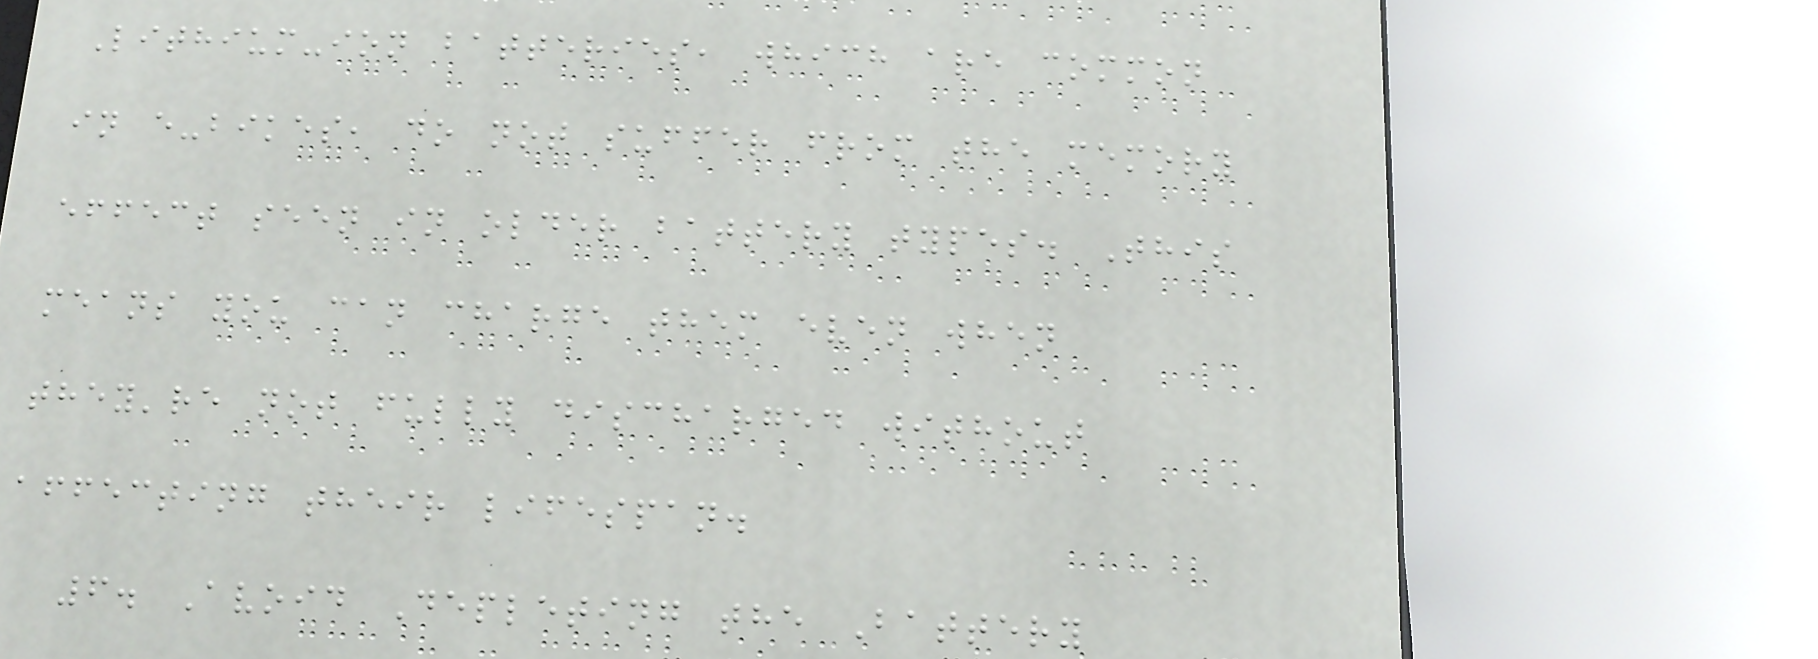Lithium-ion batteries, which are common
in e-bikes, do not suffer from the memory
effect seen in older battery types. This
means you can charge them even when
they're not fully discharged without
affecting their lifespan.
6. Avoid Depleting the Battery
